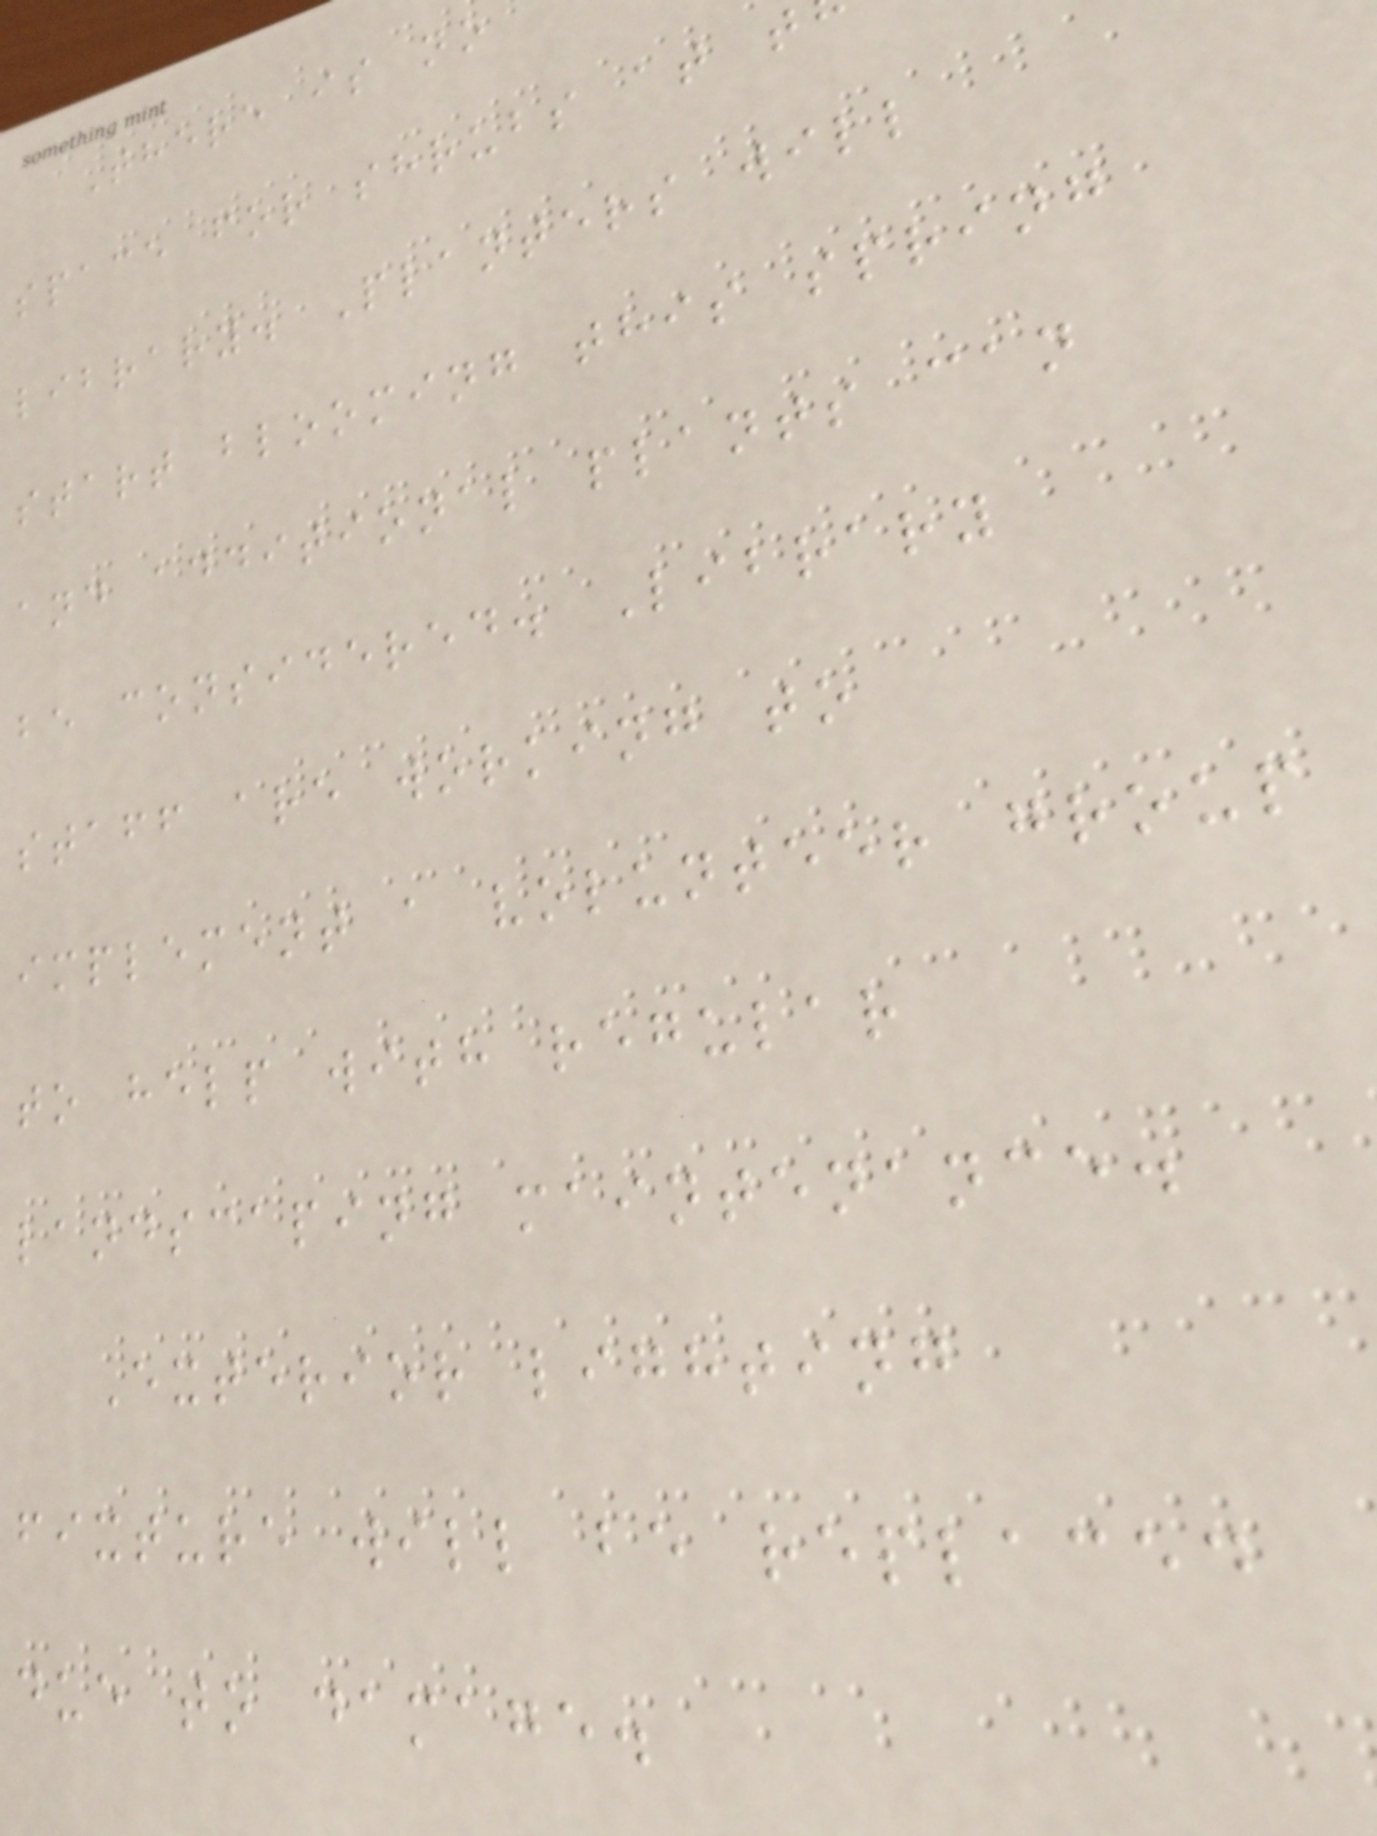There is no
space for shrubs at t
library. Planters will
start blooming this spring
and additional plants can
be considered. Library
staff are working to
implement a volunteer group
to help with regular
landscaping maintenance.
Exterior lighting
fixture will be replaced
due to damage.
